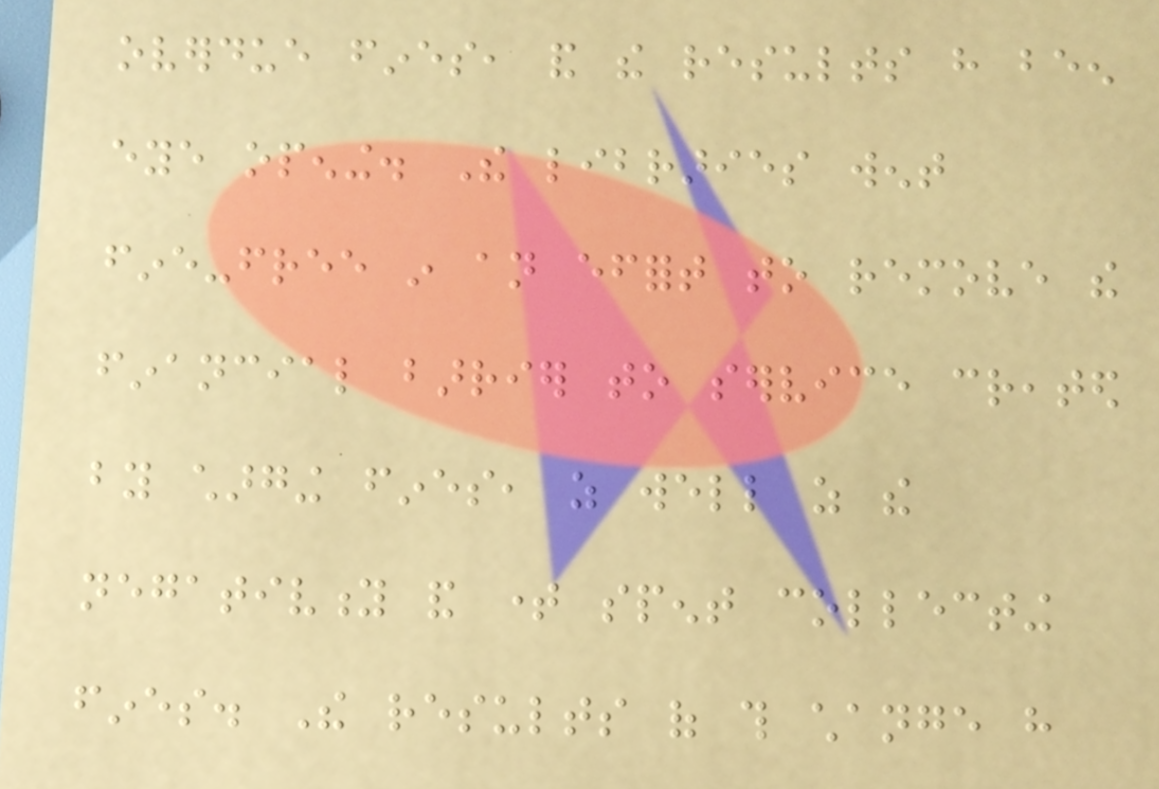overdue fines, and the results have been
eye opening. The libraries went
fine-free in an effort to remove the
financial barrier to service created
by charging fines, as well as the
negativity and time spent collecting
fines. The results of this change have
